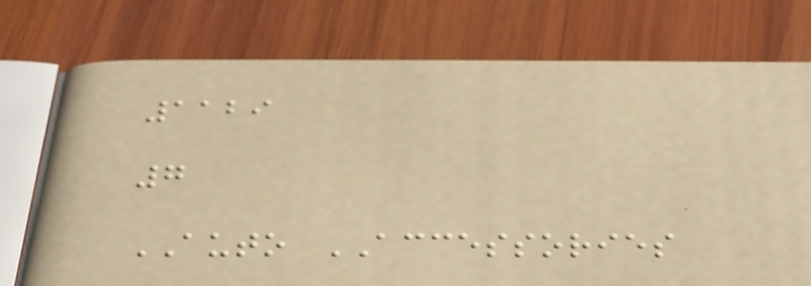1129
7
AUTO ACCESSORIES
